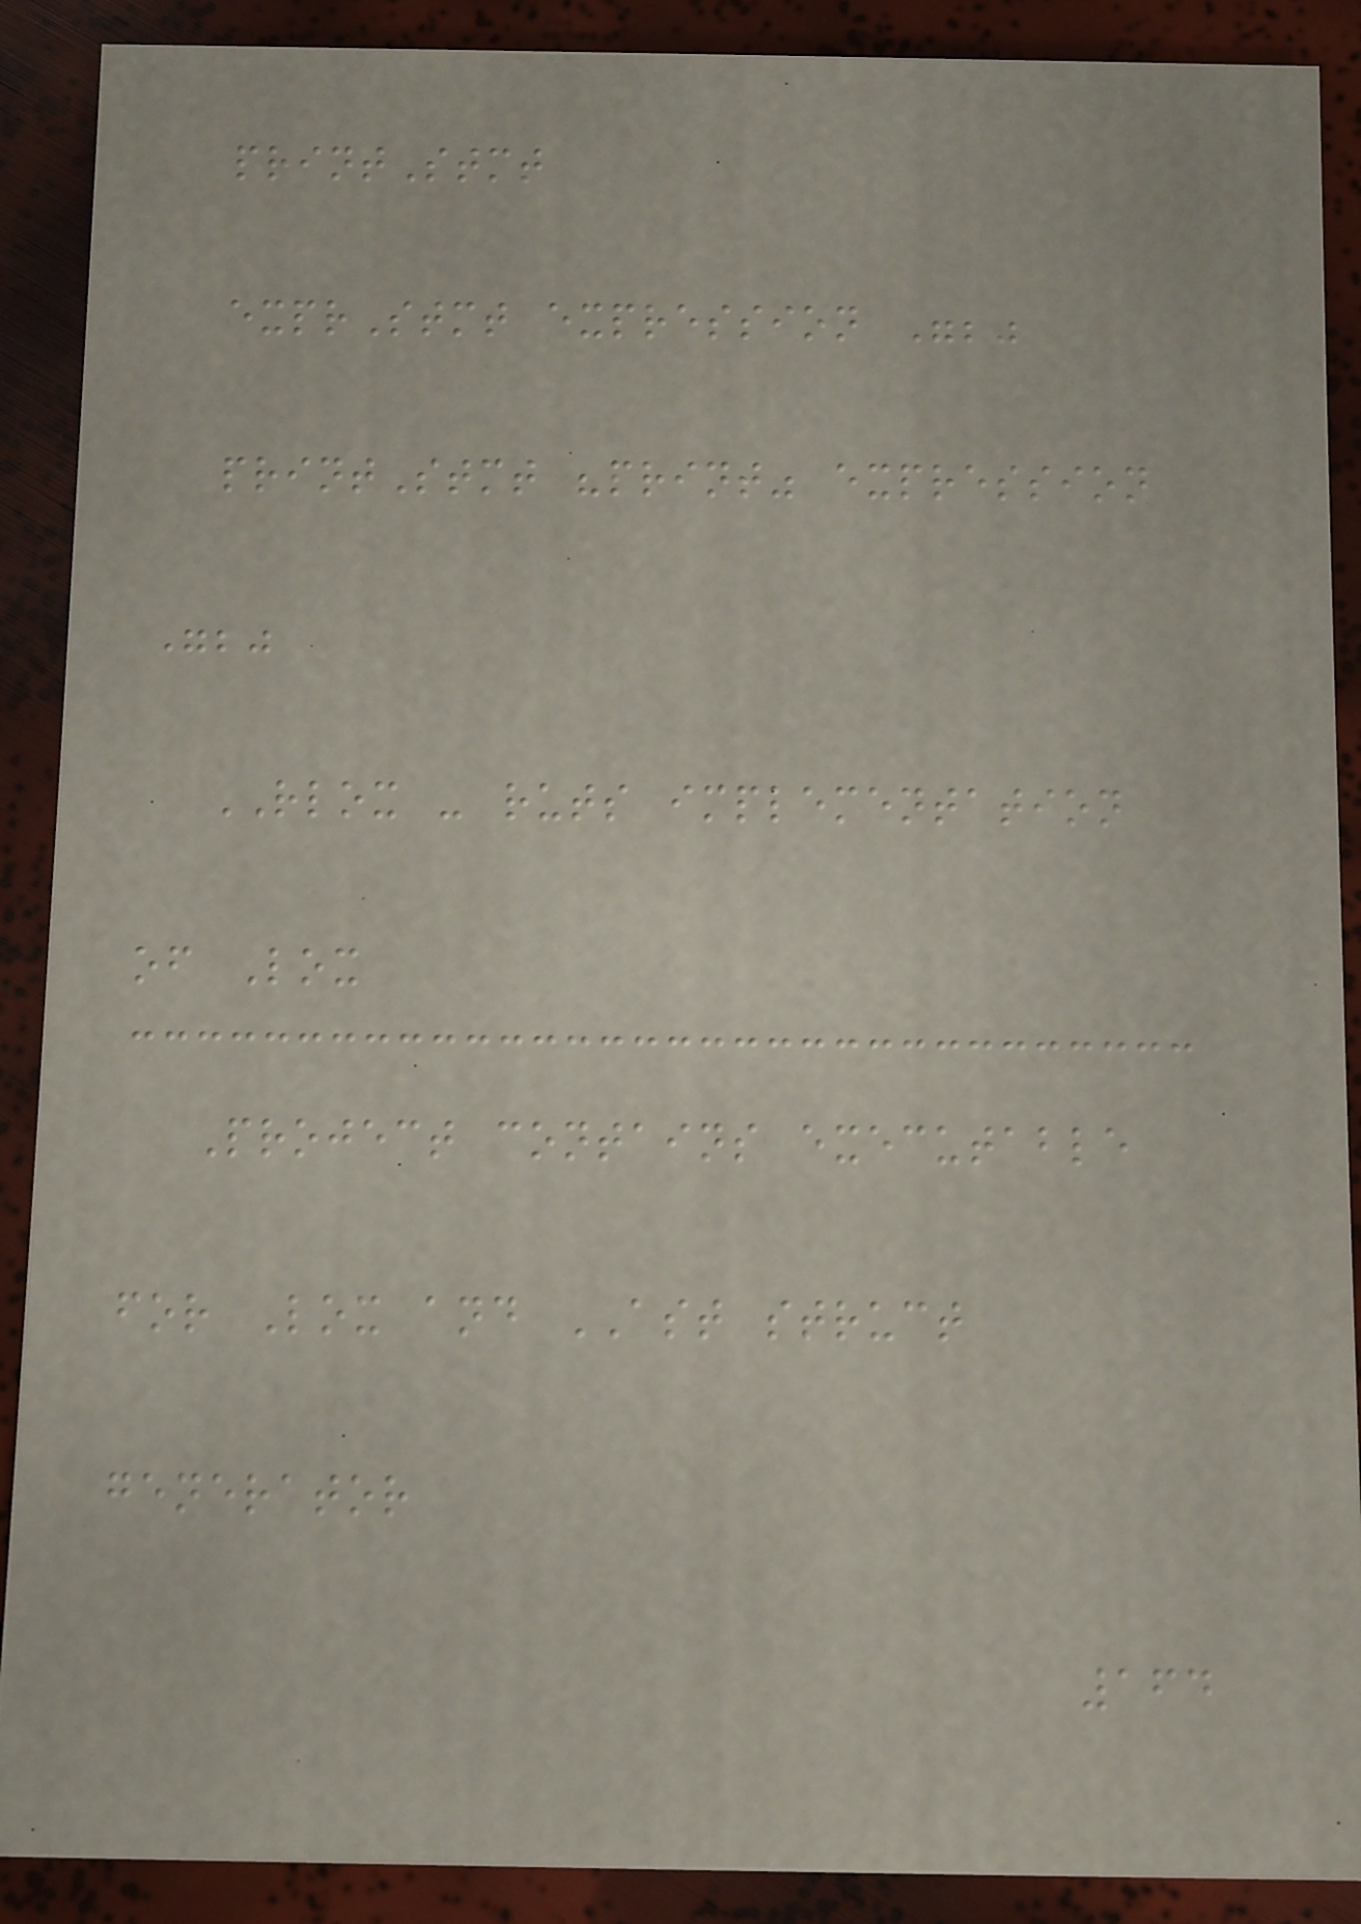printStmt
exprStmt expression ";"
printStmt "print" expression
";"
RLOX - ruts implementation
of Lox
Project contains executable
for Lox and AST struct
generator
164
